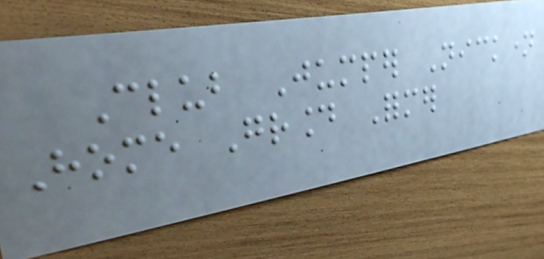Club Jumper Nickname
Home Ground Former
